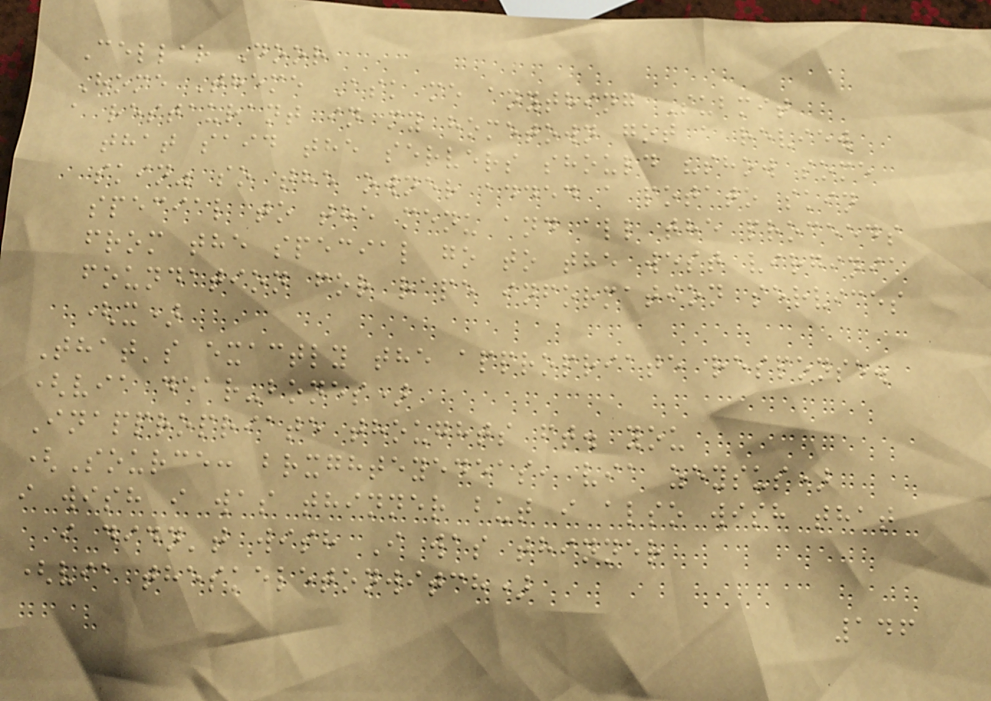Cellar Door
Home Theme Ask me anything Submit
a restaurant in my hometown got a review
that said the servers should "show some
skin" so the owner added a potato skin
special to the menu and all the proceeds
from the special go to the west virginia
foundation for rape information services
(x)
That's exactly the appropriate response.
(via dear-bones)
Inappropriate thoughts ft. you
(Source: brxghteyedeas, via zeysus)
i wish i was thinner but i also wish that
i didn't wish I was thinner
(via theskeletonwitch)
146
